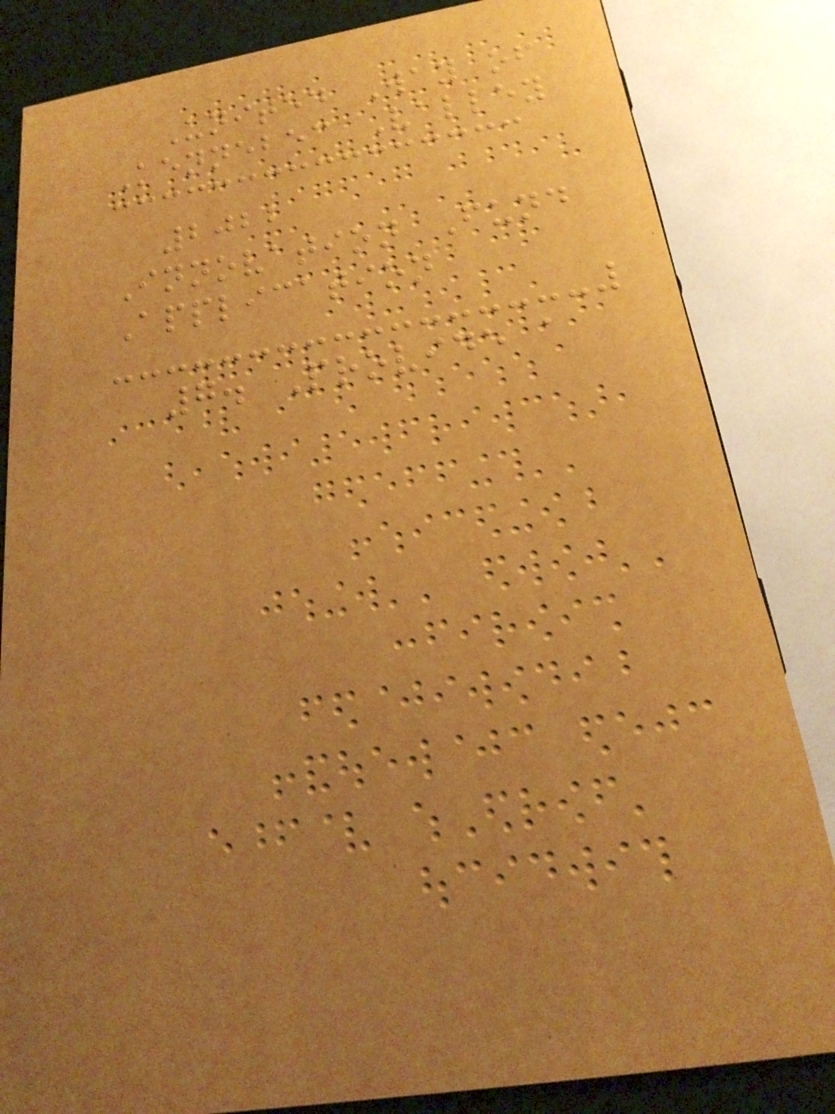United Way of
Kennebec Valley
2022
Innovation Fund
Application
7. Provide a
